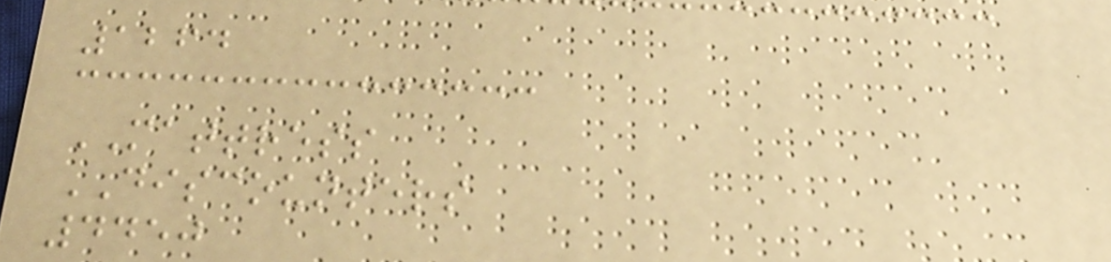1264
MATTRESS
DISCOUNTERS
4450
